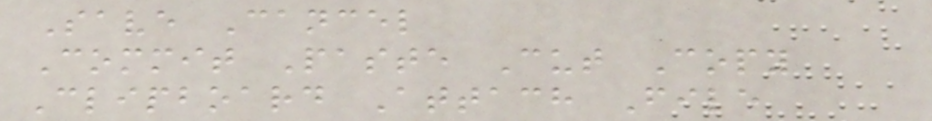Save Cancel
Commit Paste Cut Copy
Clipboard Attach File
